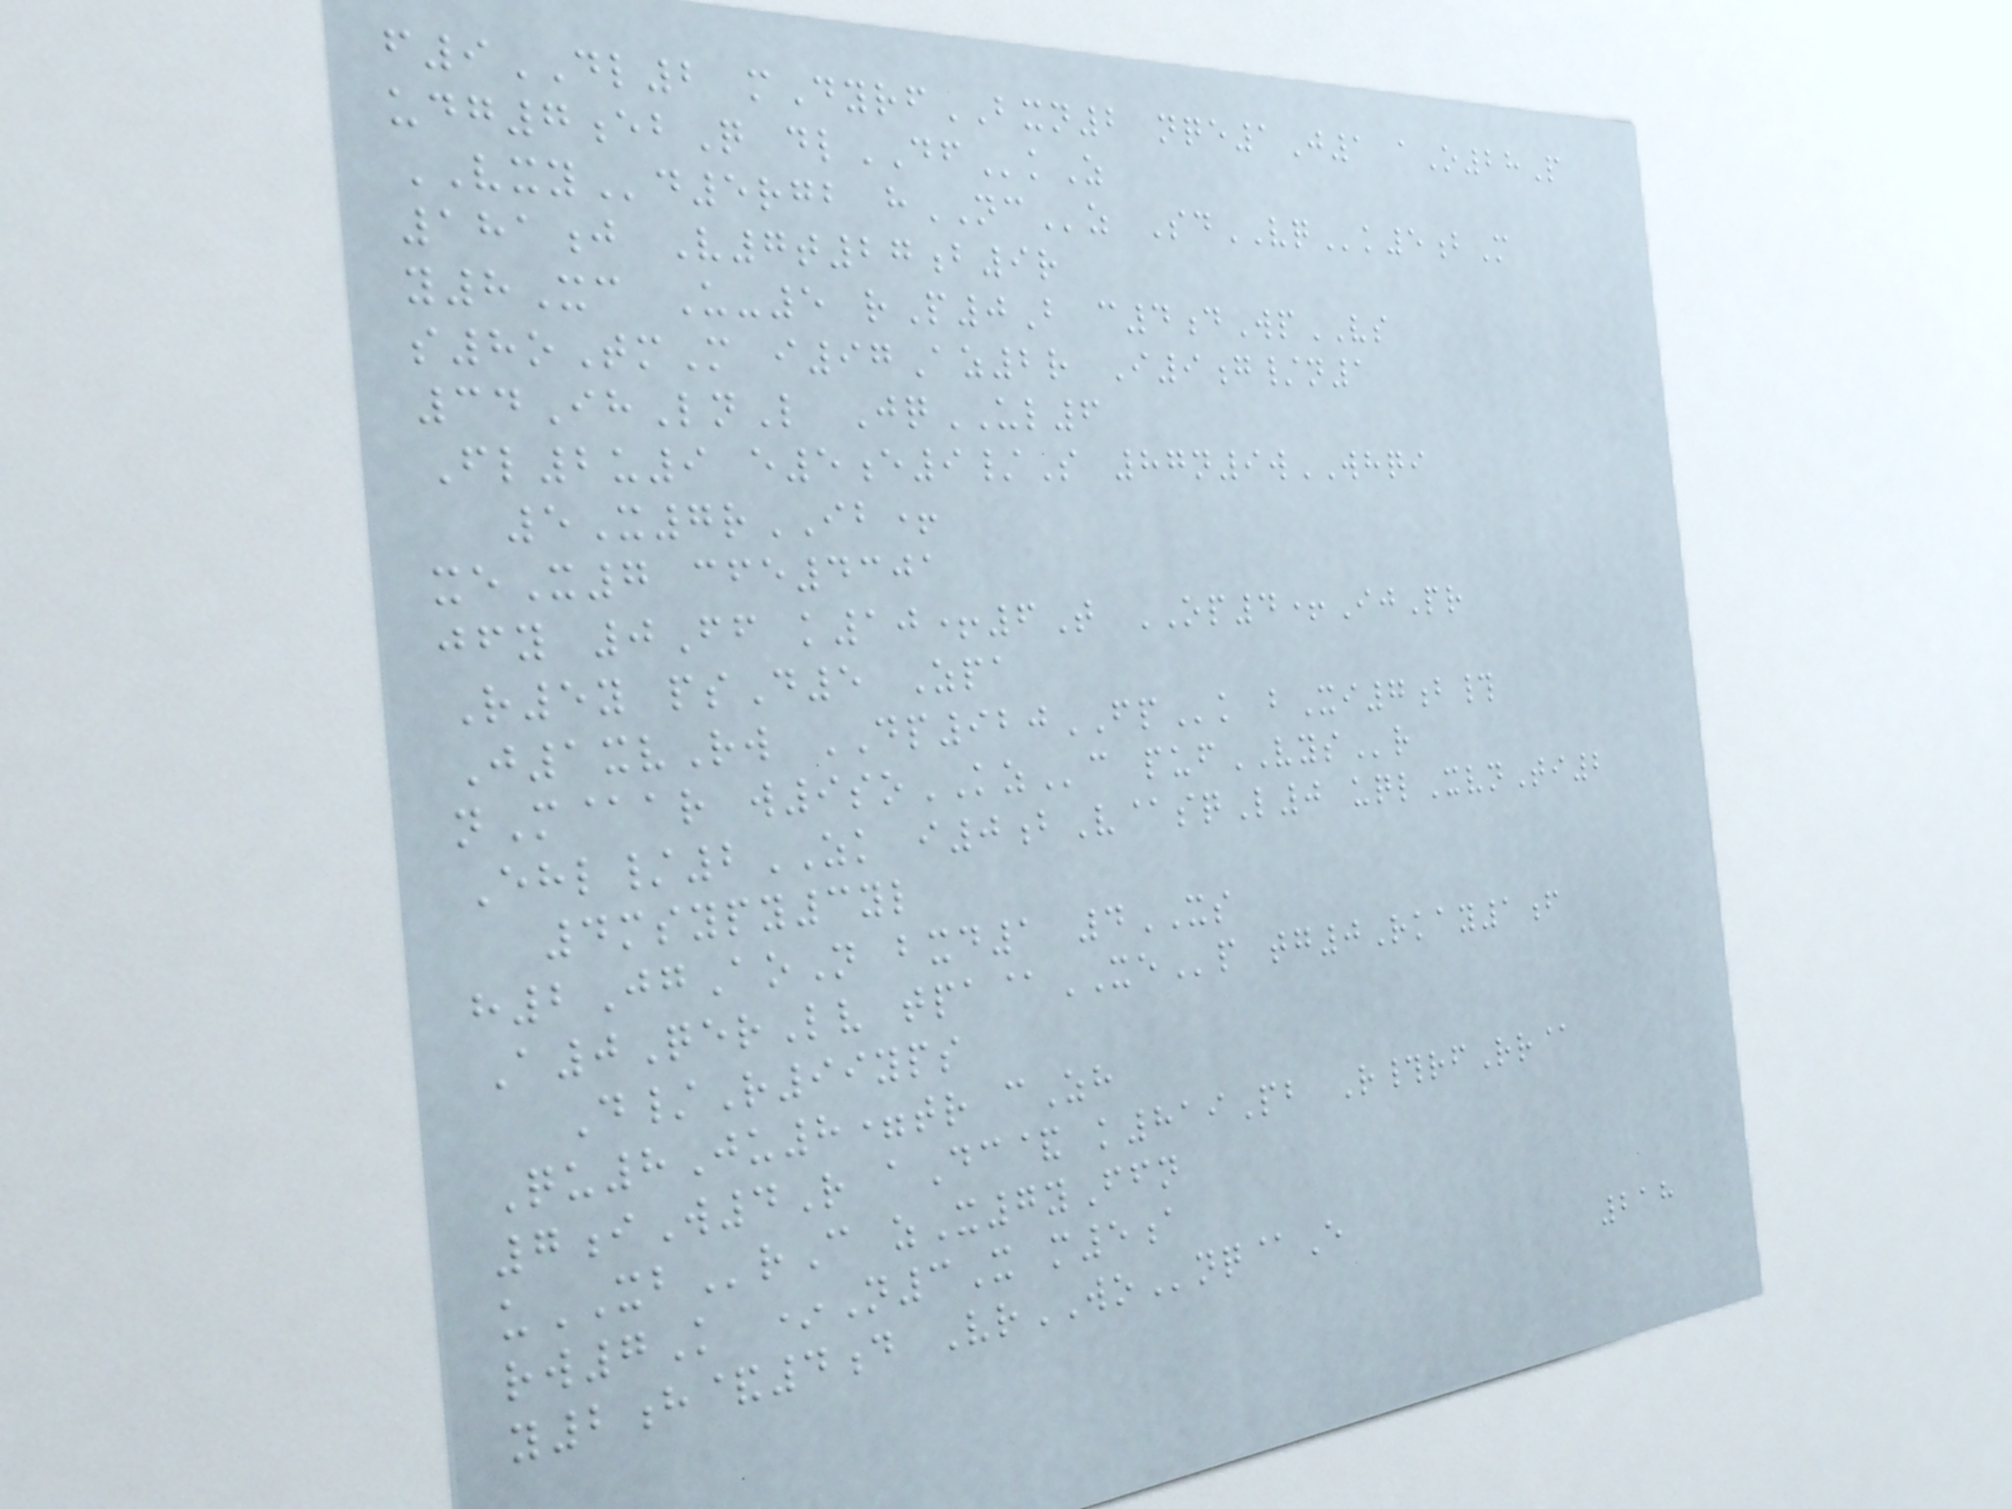f9DL2 mDyrfBXN2 nqe1J1 aO28P
udg7ebQ dlDFkZ
VXYd5rgb hNCz SdVQk5bM
181j V7t27b9r
y8Xc U-5 rP0B c4dWpVS
s8oTmM i97Az2r I9g/n1
34IhLnL JqUL6
Fl2u9 e5e9/S 87n9wWHQI
5X7rIB+
xeX7 cfe4301
jfy 0Ff k10+6T OP4+IjPr
R5y psD5 Zpa
J1xvRw DP920FPk bXi7b#
nM@ar w9soKZc pufVYSr
Ehl/2ZK i0bV@sqL0 uqlXvnTi2
4msypy3yl
h2JgAoN bxd1 4XS
A0QerLv tpa@XEp tg0Rkay1f
D/R99yps
Qu8Ju8=tr cZh
7iW4R aDc& k819Pb R#rfRr@
uXBrC zX7yFfn
rw7K *N3X m5a
y2h&4d VrWOnq@E
218
